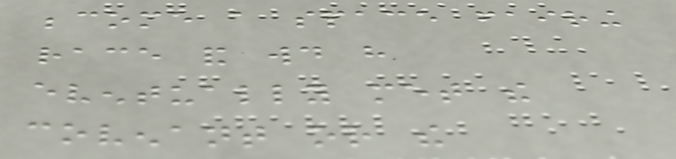become a space fairing
race and would have
eventually met the
covenant or the
